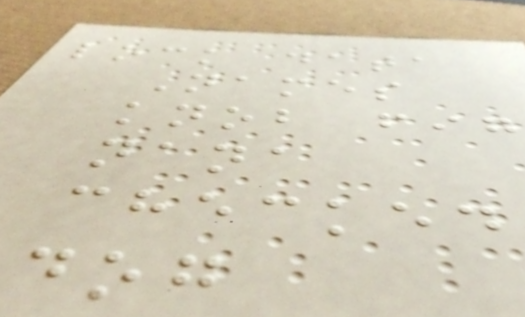lock data
Names
knob fig
nana
checked
dog
